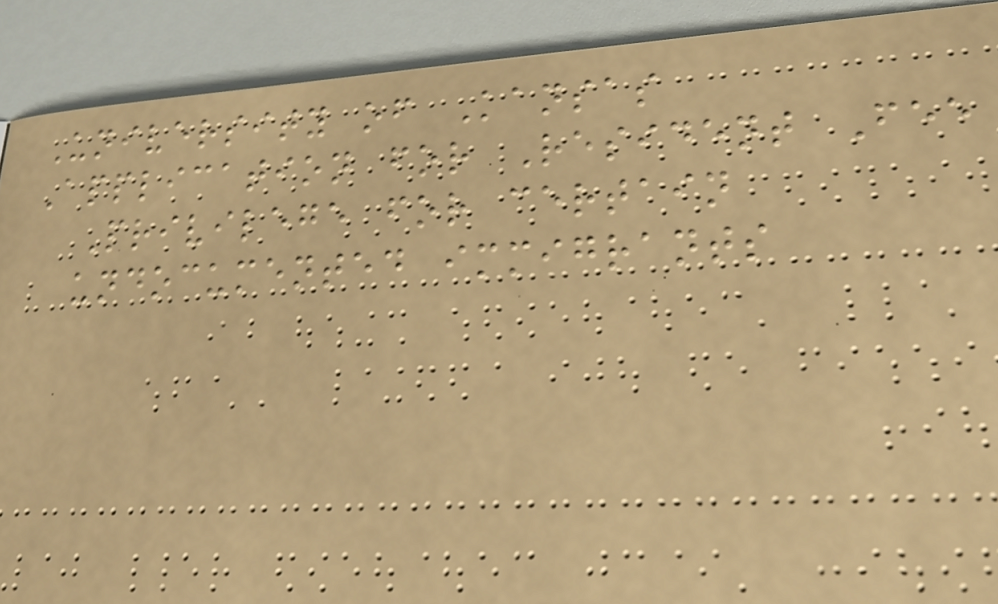University of Kansas
Application for Resident Fee
Privilege for certain
undocumented immigrants
